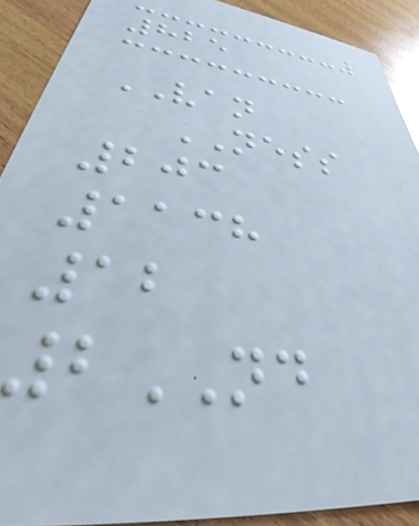825
VAN
NESS
203
1138
12
2ND
